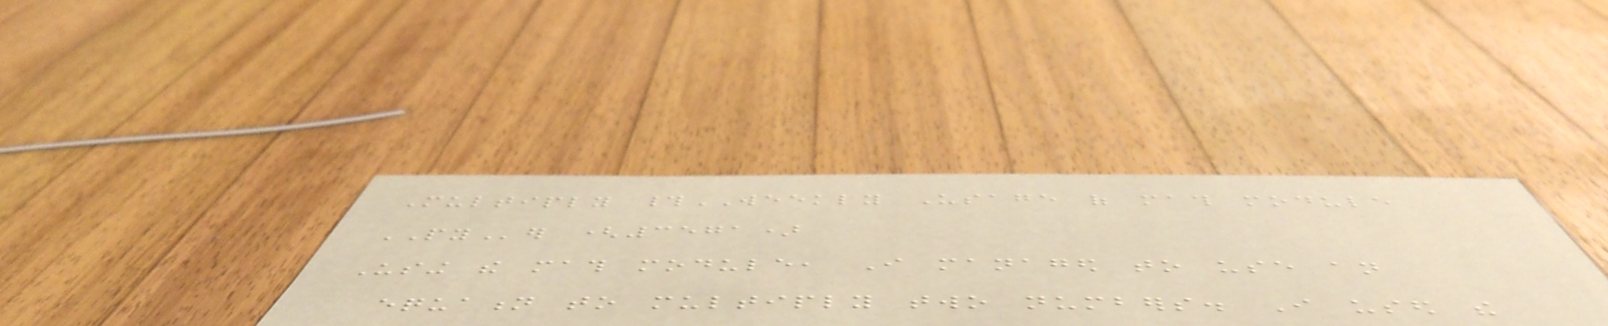Multiply #WEEKLY Usage of math module
PYer (3571)
Using the math module, I managed to use an
equation to multiply two numbers. I used the
